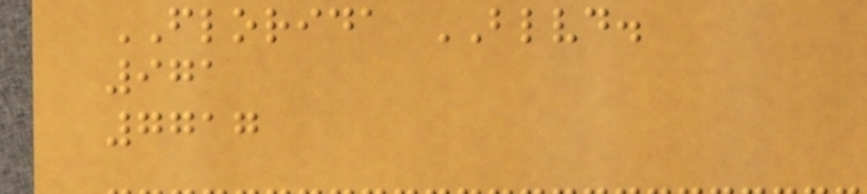FLORIDA BLVD.
971
7717
